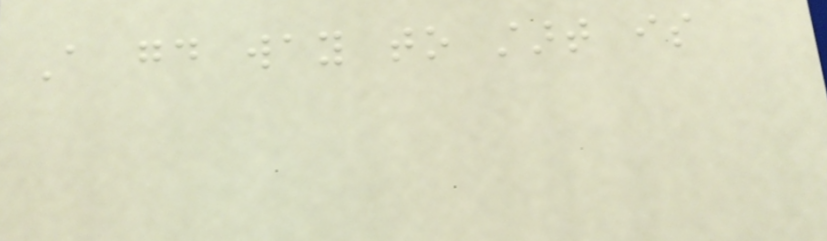A good way to start is
